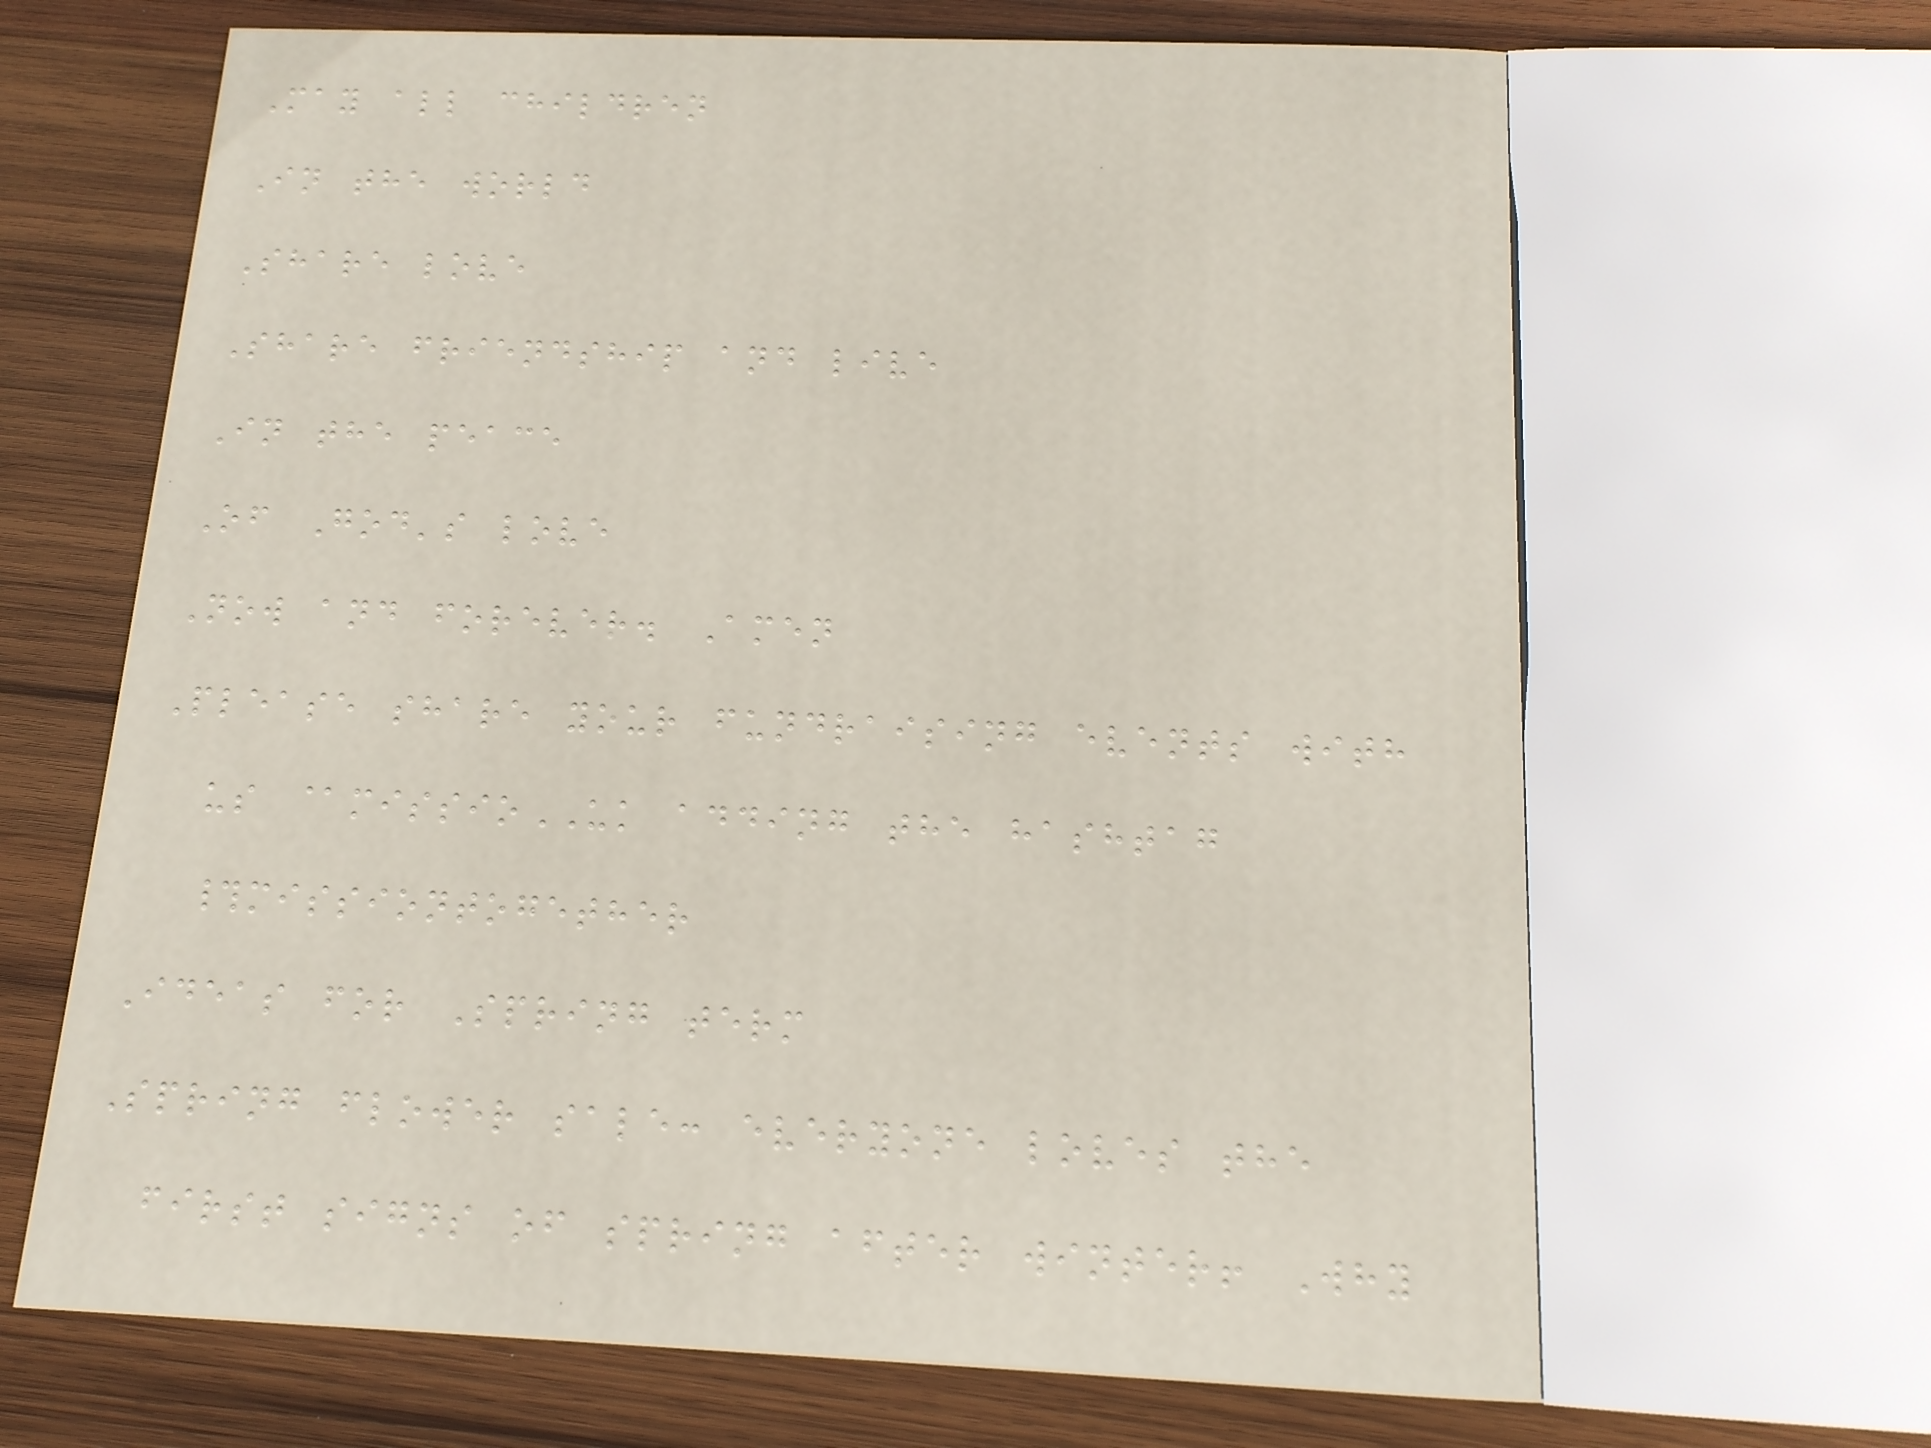May all children
In the world
Share love
Share friendship and live
In the peace
Of God's love
Now and forever. Amen
Please share your fundraising events with
us @missioUK adding the hashtag
#missiontogether
Ideas for Spring term
Spring flower sale: everyone loves the
first signs of spring after winter! Why
